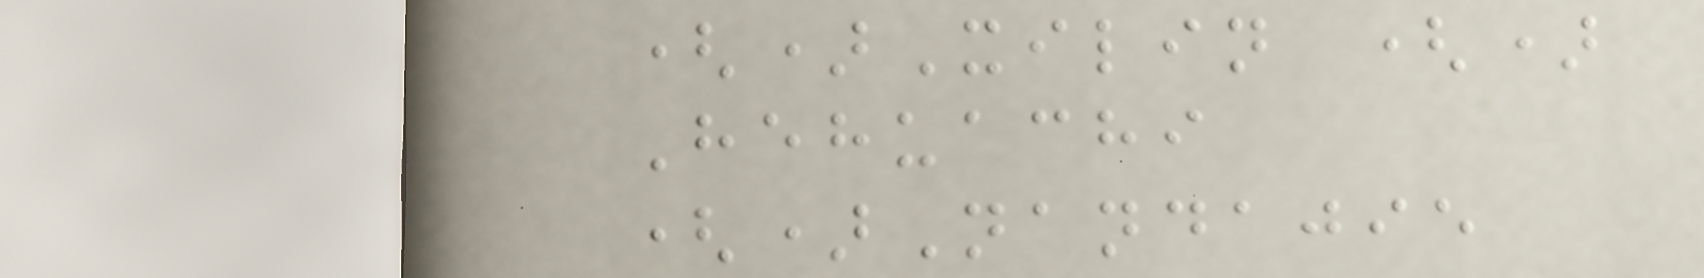()Xilin ()
Hehuachi
()Nandajie
